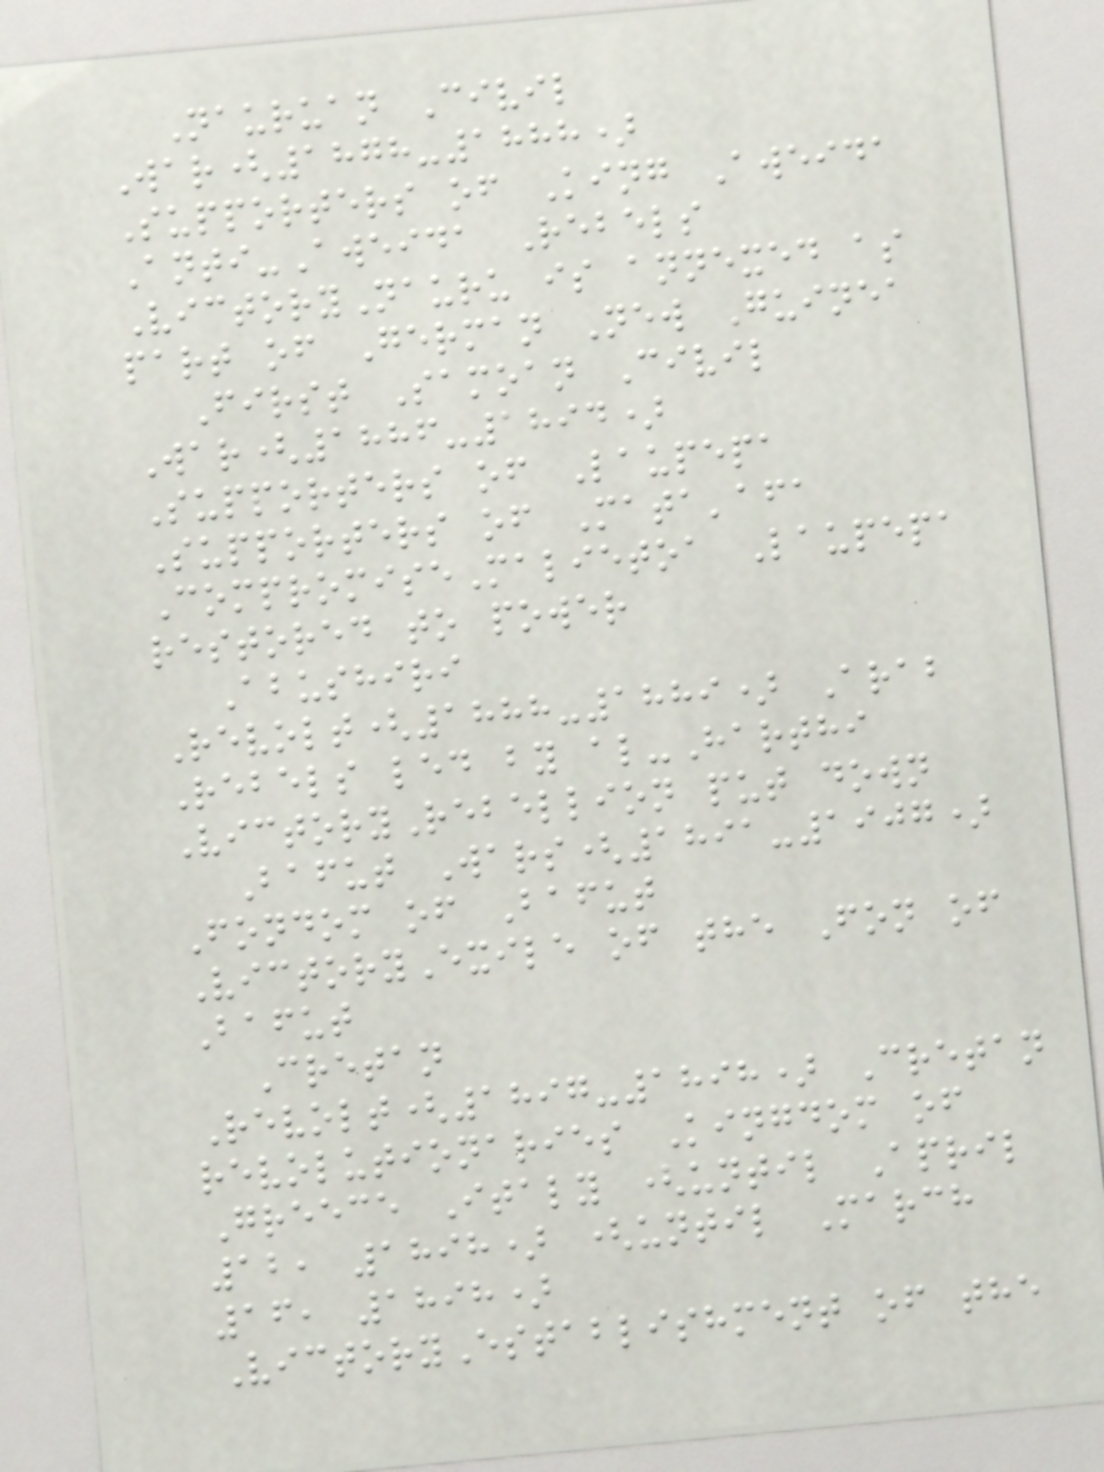Nauruan Civil
War(1878-1888)
Supporters of King Aweida
Anti-Aweida Rebels
VictoryNauru is annexed as
part of German New Guinea
First Samoan Civil
War(1886-1894)
Supporters of Laupepa
Supporters of Mata'afa
CompromiseMalietoa Laupepa
restored to power
Abushiri
Revolt(1888-1889) Arab
Rebels led by al-Harthi
VictoryRebellion put down
Bafut Wars(1891-1907)
Fondom of Bafut
VictoryExile of the Fon of
Bafut
Cretan
Revolt(1897-1898) Cretan
revolutionaries Kingdom of
Greece Italy (until April
12, 1898) (until March
16, 1898)
VictoryEstablishment of the
